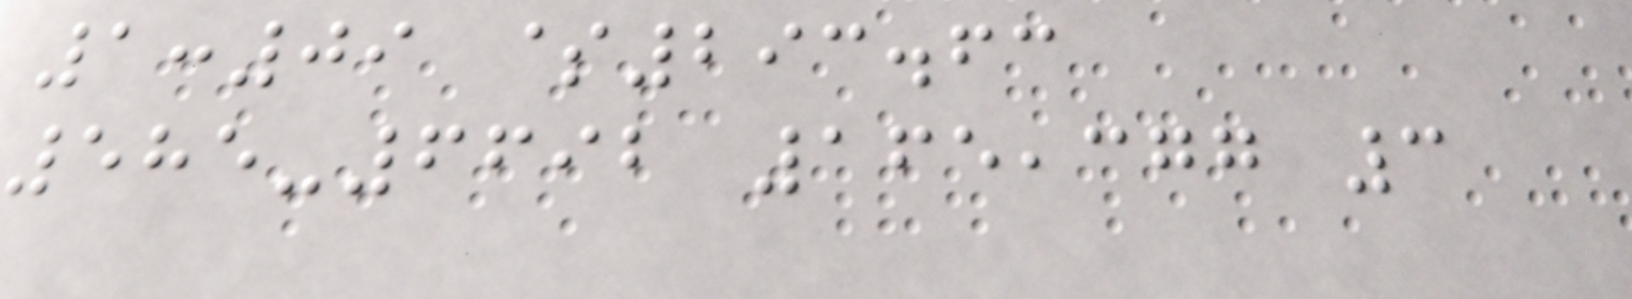1:09 $293.63
585-6692 165,377 3
